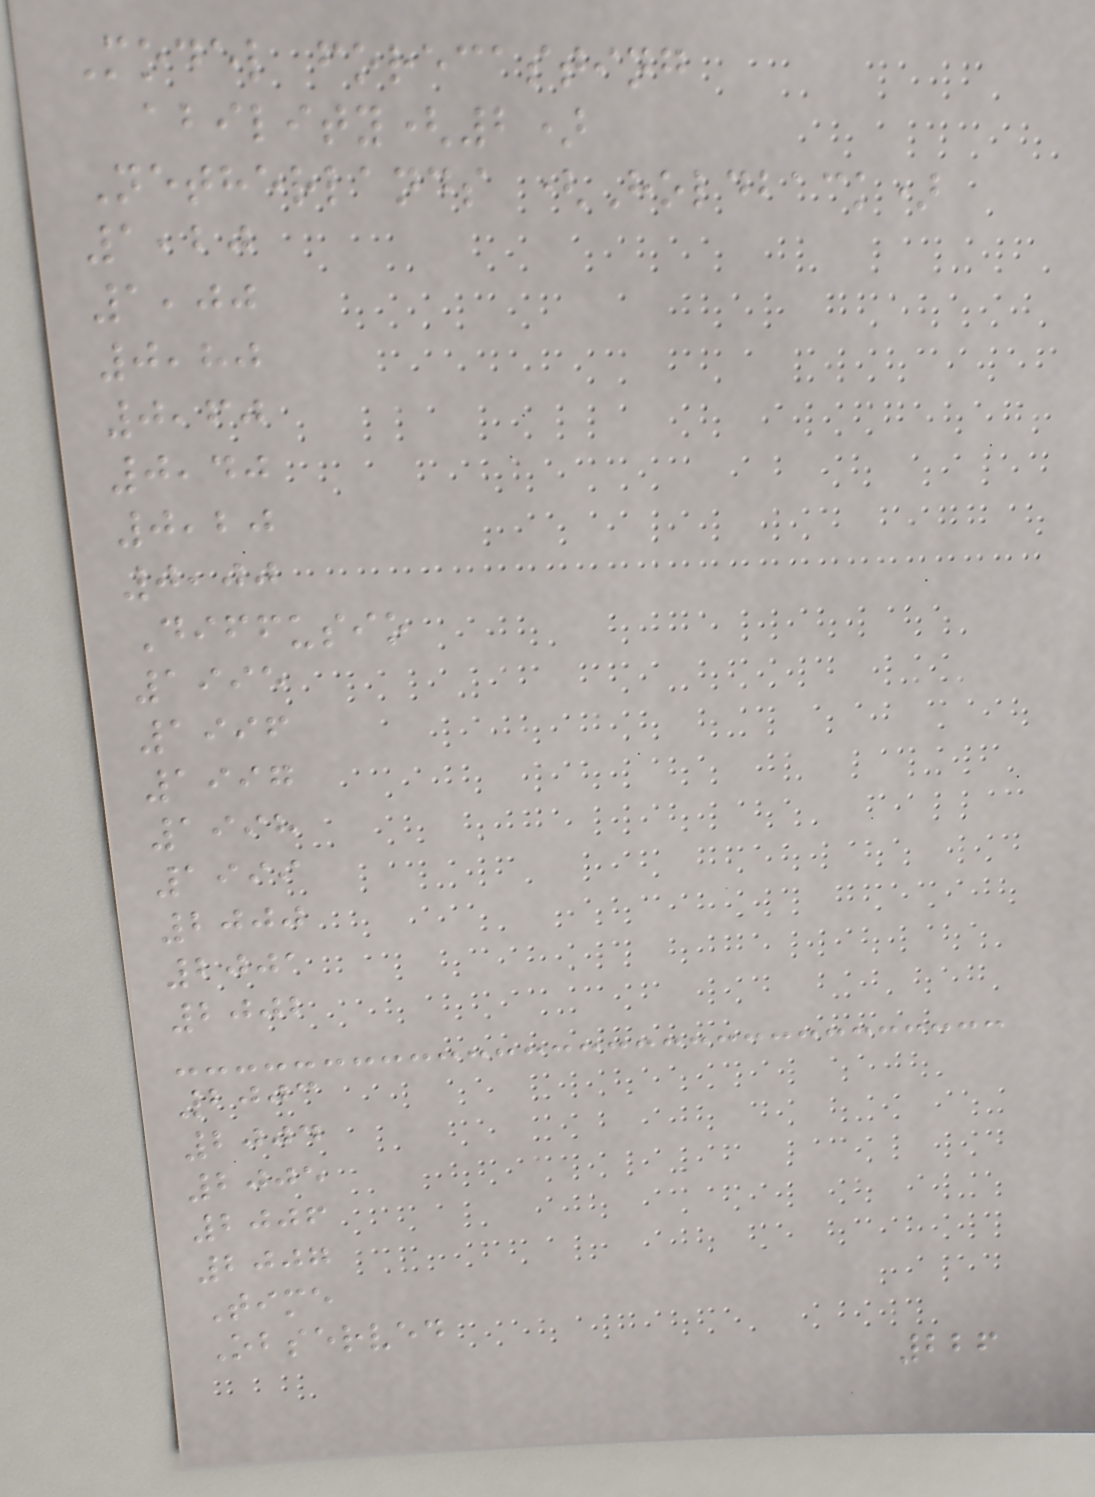Model forecasting
ability(2)
Netherlands (Holdback)
1,20
1,00
0,80
0,60
0,40
0,20
0,00
Diffusio
1995
1996
1997
1998
1999
2000
2001
2002
2003
2004
2005
2006
2007
Time
Observed
226
